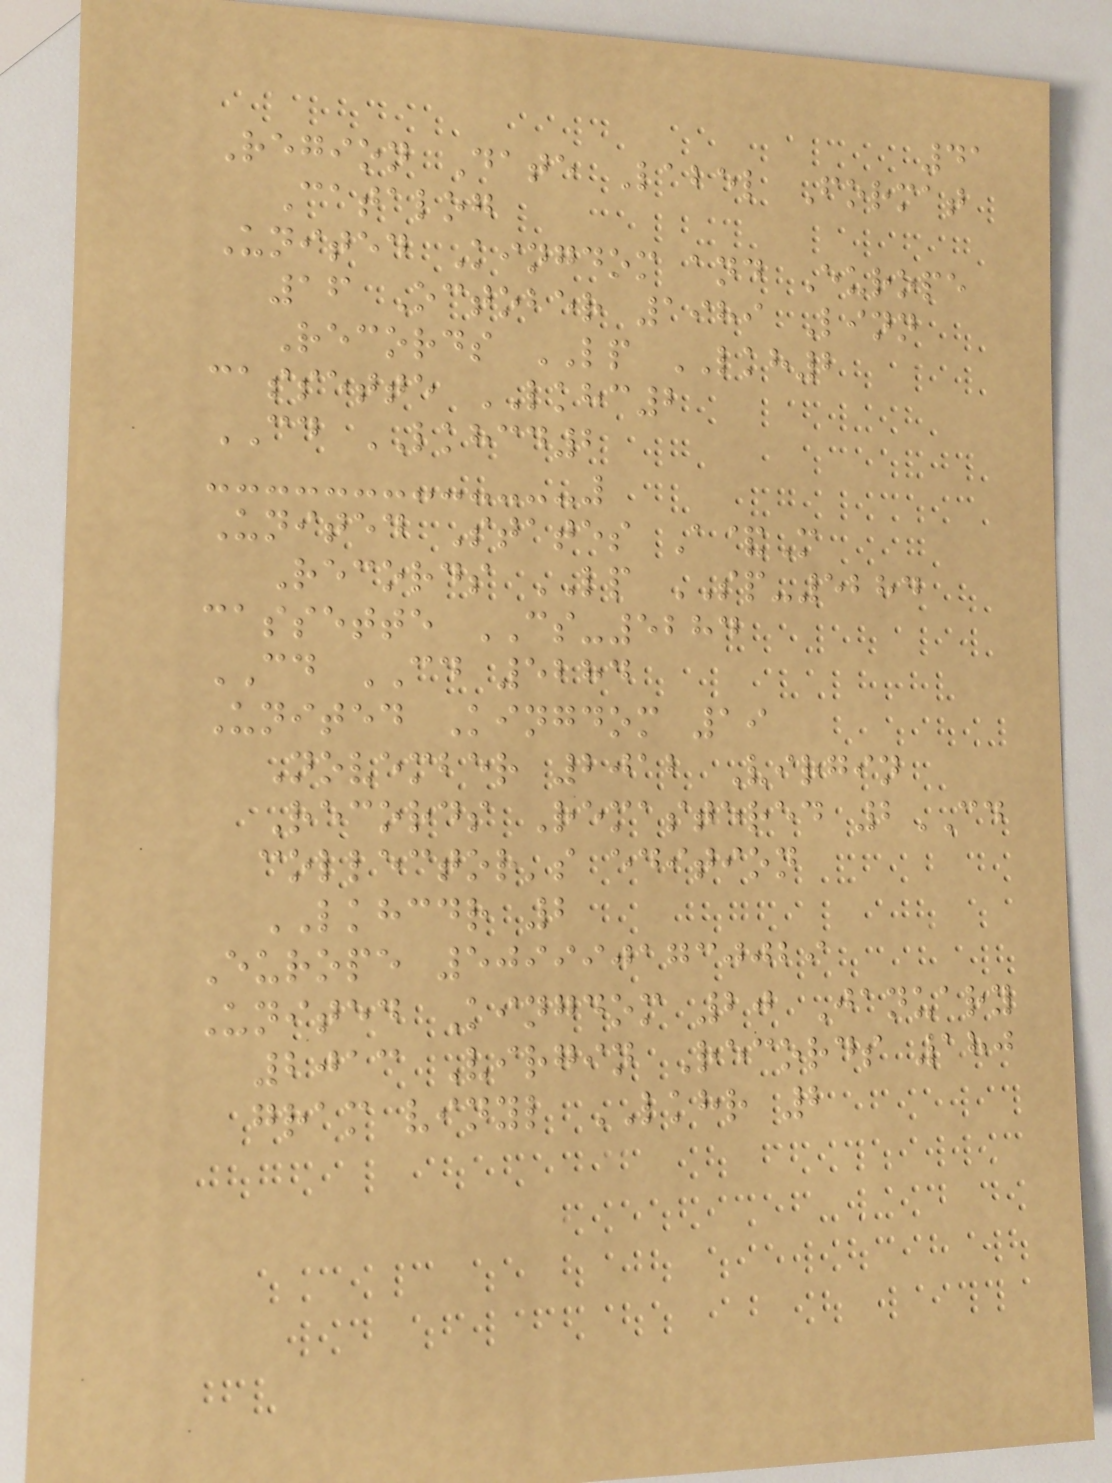41
Region Date Label Format
Catalog
United Kingdom and Europe
16 October 1989 Linn
Records LP LKH2
cassette LKHC2
CD LKHCD2
United States A&M
Records LP SP-5284
cassette CS-5284
CD CD 5284
United Kingdom 19
November 2012 Virgin
Records Remastered 2CD
collector's edition
LKHCDR 2
Europe 5099901730029
United Kingdom 20 January
2013 Virgin Records 180
gram vinyl LKHR 2
